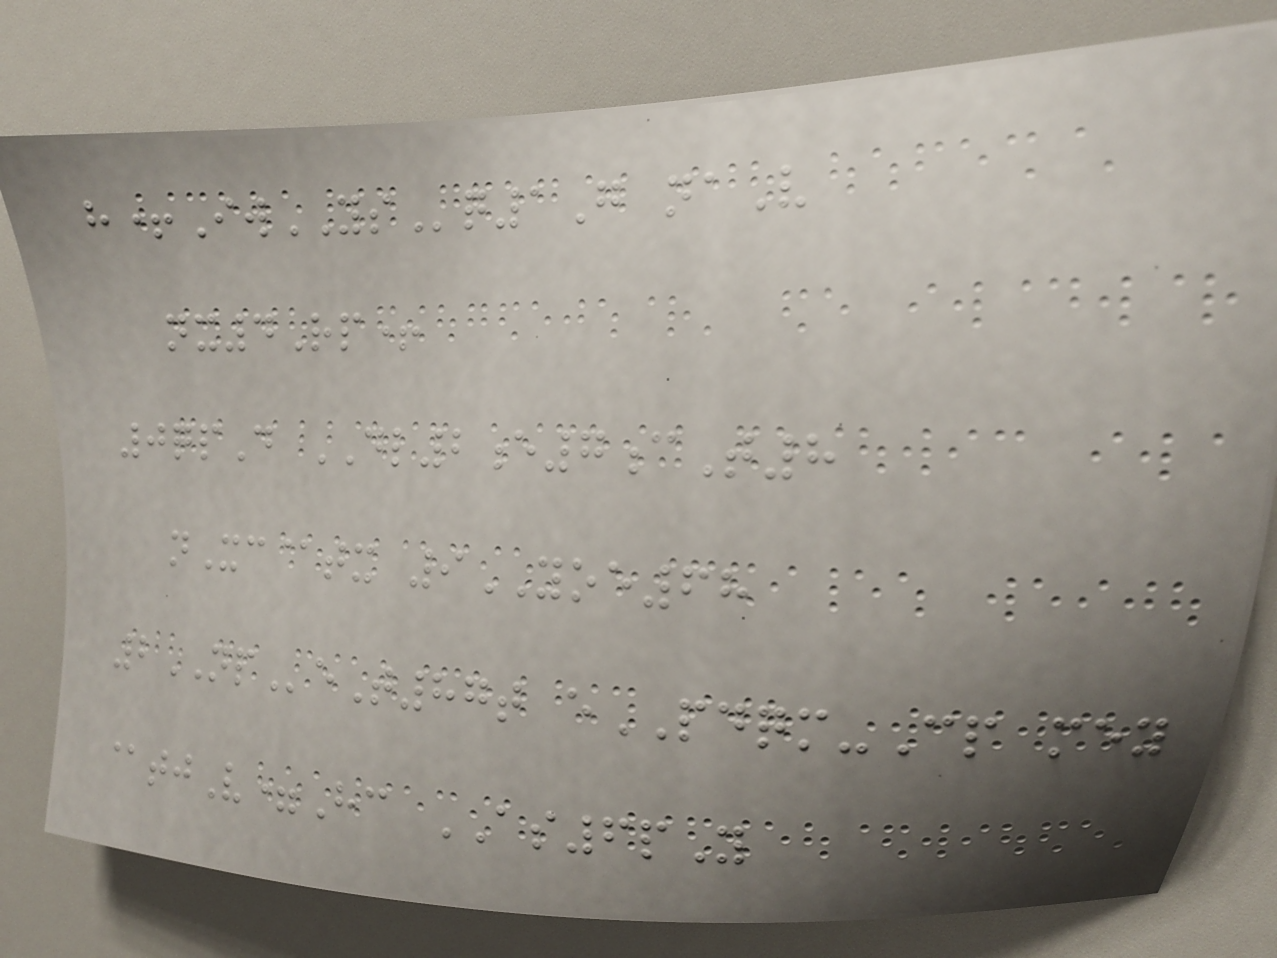h+IwYSq1G naV
nx4Rp+
0qpD DL2e7cT8
nXc@tx 9YOE68
2NPeT87t ePDQM-Cp mey
@tjV=Hc AS6pY
